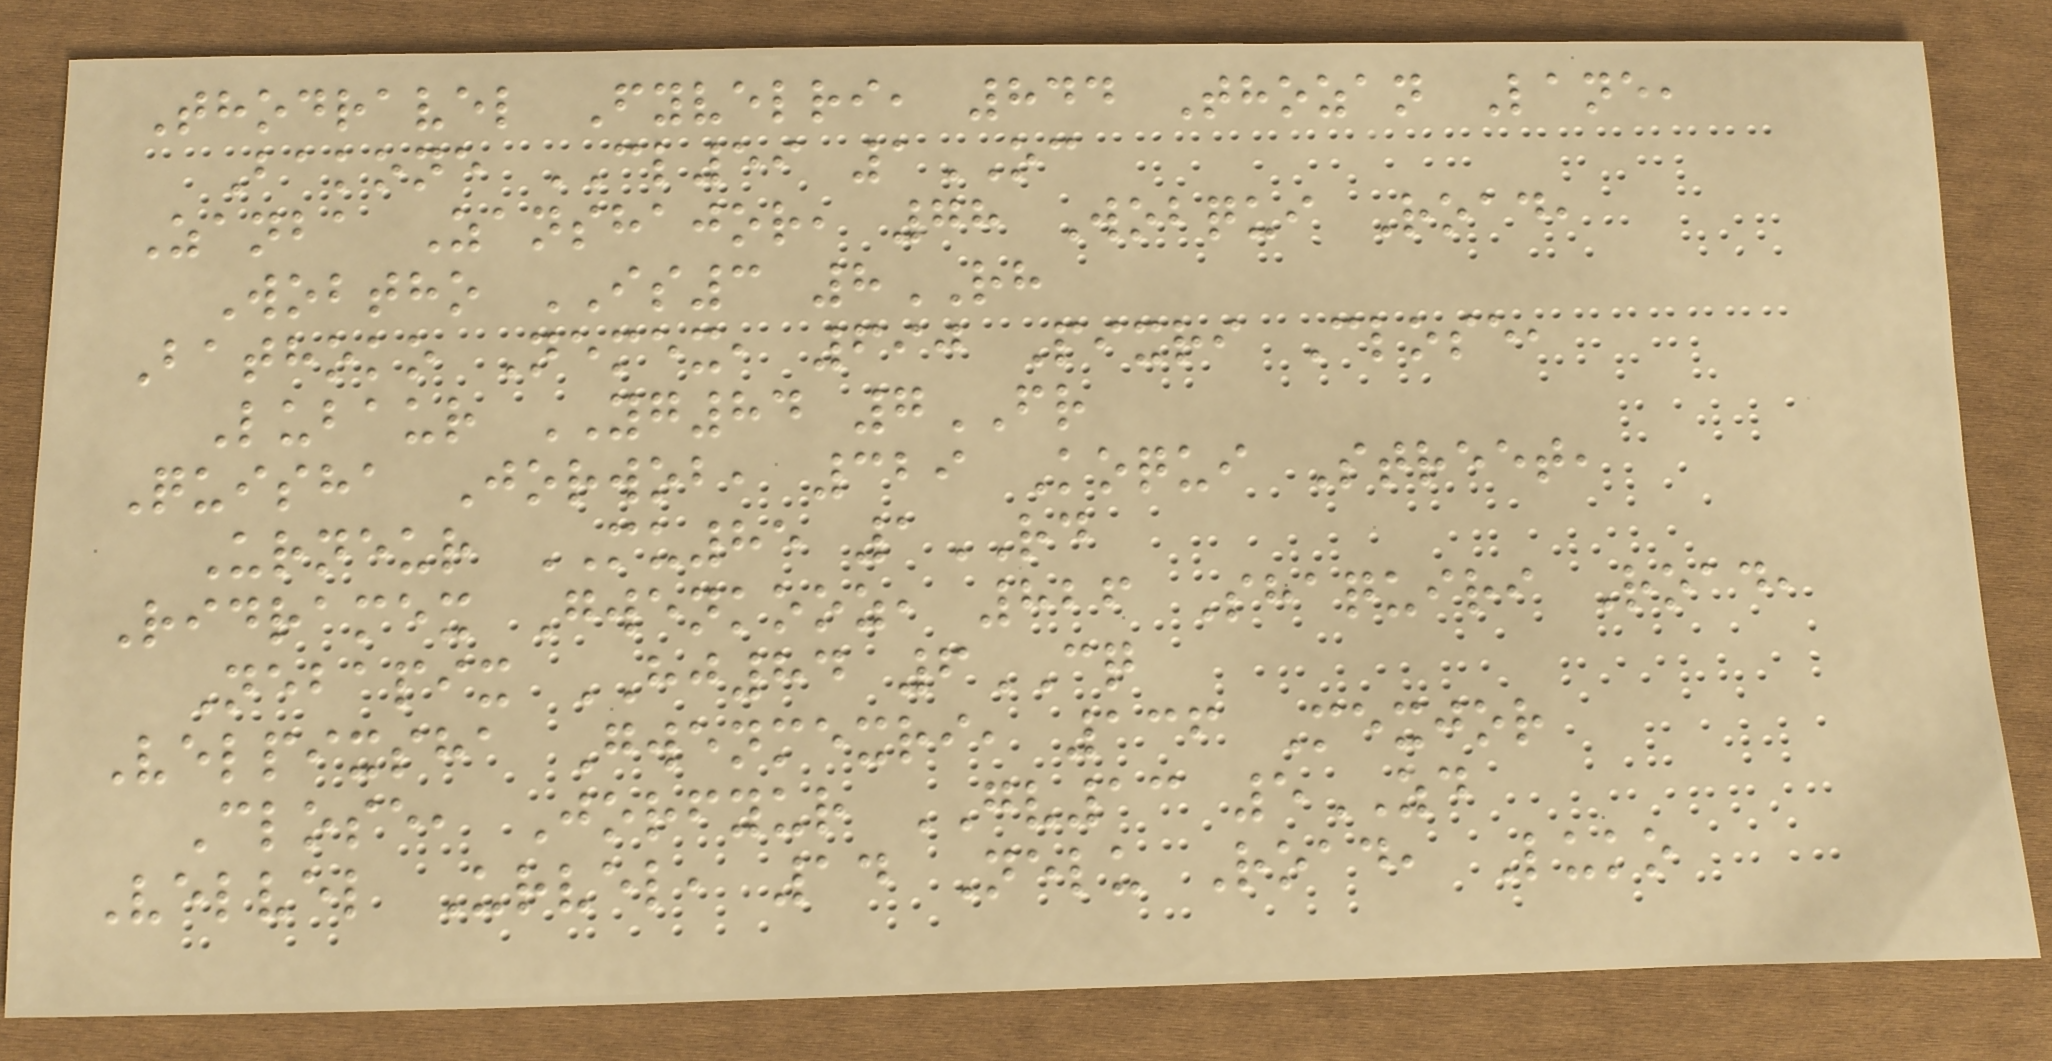Thodravel Fyvelri, 844 Thozan Lane,
Bakone CL59 1OC
Zanba Zanshajor, 78 Wobqui Road,
Wobtho IS3 8RH
Bathoko Nemex, 690 Pixri Close,
Lubaur YG84 7FR
Quisha Jorwob, 329 Koqui Street,
Urneur MU85 1RD
Ridramex Gwenkooz, 826 Shaquiri Road,
Nebapix HJ84 6CQ
Velpixsha Gwenmexri, 136 Mexjor
Close, Jorfyur GV13 5ZD
Velvel Urvel, 14 Nelu Road, Luko
